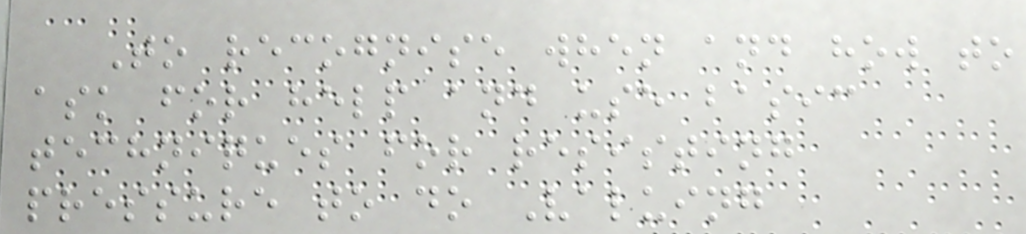To recognise when and how to
ask for help and use basic
techniques for resisting
pressure to do Valuing
